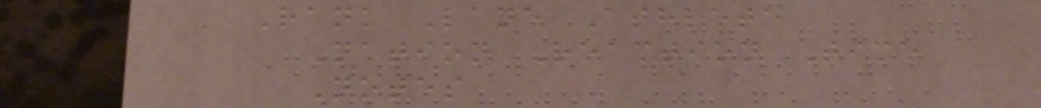Rank Lane Athlete
Nation Reaction Time
Notes
